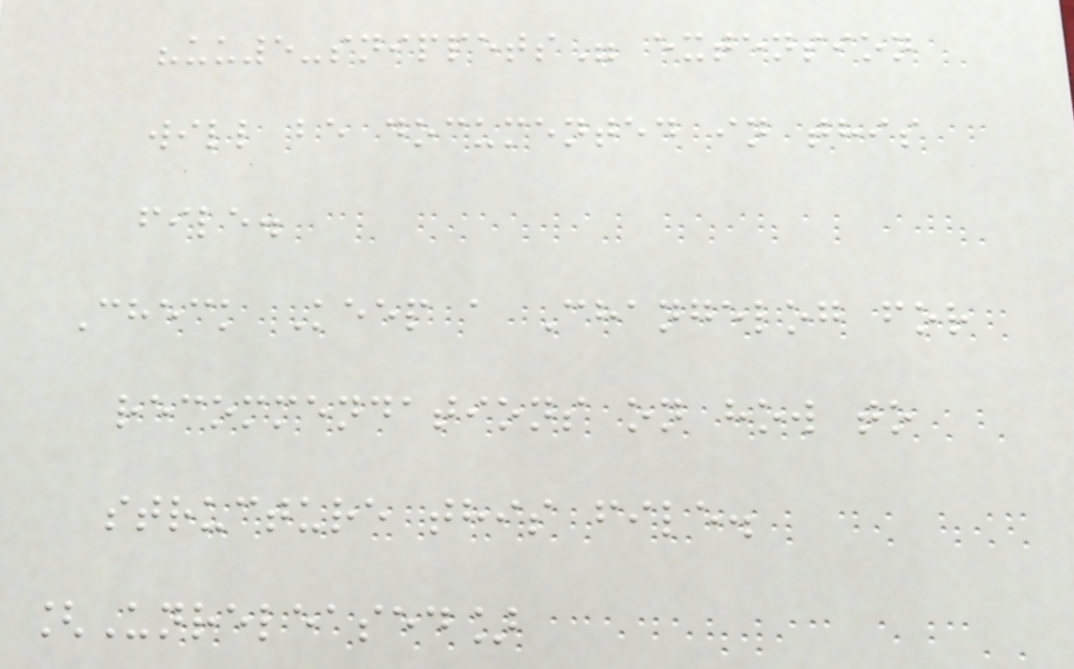"uu5-snippets" extension
will be documented in this
file.
Check Keep a Changelog for
recommendations on how to
structure this file.
[Unreleased]
